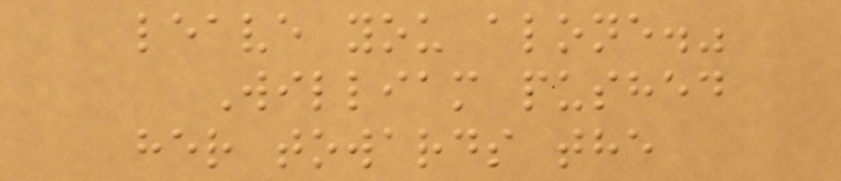leave you alone."
William pushed
her towards the
